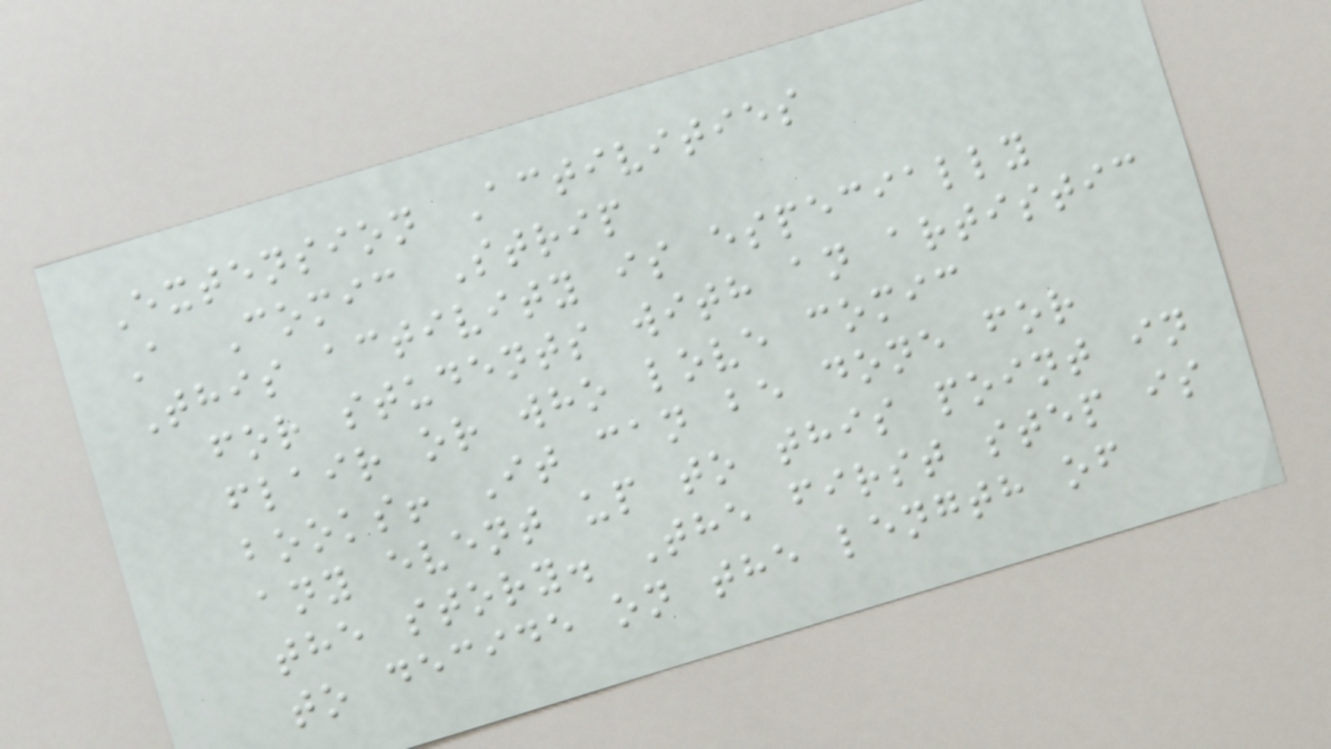Extension Activities
A Comic Strip
This activity is especially
for students with an artistic
flair or who love comic
books! It can be done for
any event up to this point in
the story. The first step is
to decide on the length of
